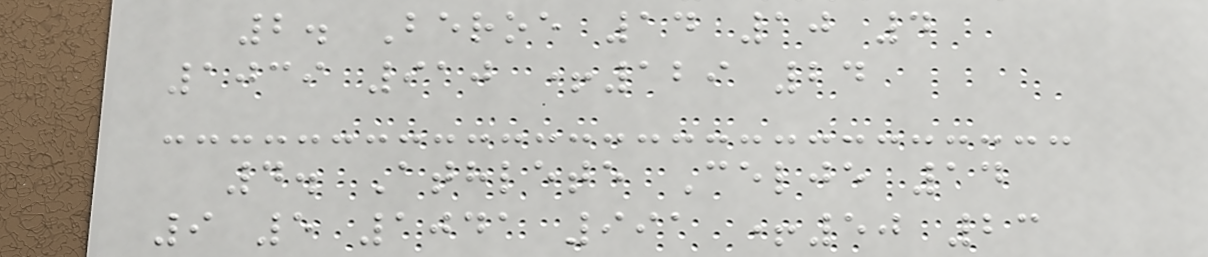2. Beroe 14 10 4
1039 910 +129 24
4. Athlete Celje 14
9 5 1041 991 +50 23
